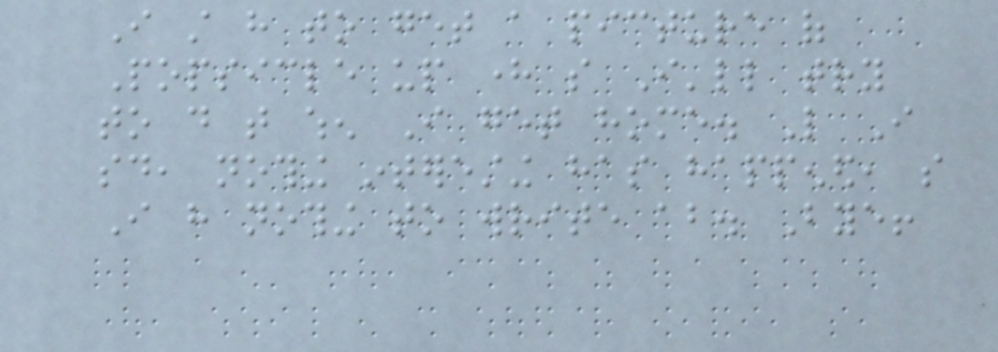I still have to get a picture of
Popsicle up here so I'll try
to do that when I get home. Like I
said, nothing interesting has happened, so
I have nothing to write about. Bye!
